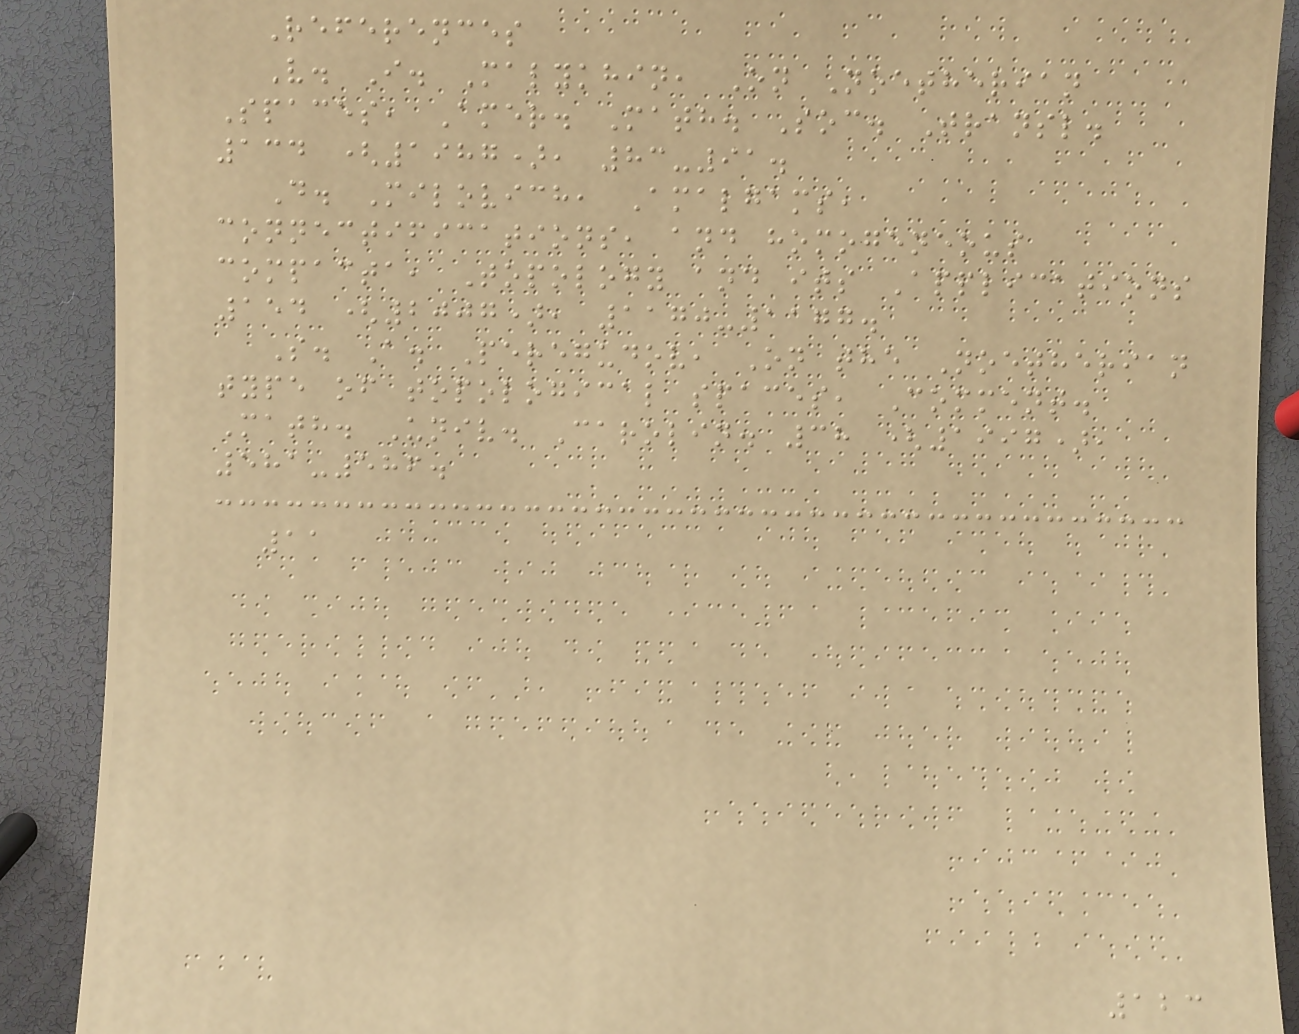References
V. I. Malykhin, On Noetherian
Spaces, Amer. Math. Soc. Transl.
134 (1987), 83-91.
D. Milovich, Amalgams,
connectifications, and homogeneous
compacta, Topology and its Applications
154 (2007), 1170-1177.
S. A. Peregudov, On the Noetherian
type of topological spaces, Comment.
Math. Univ. Carolin. 38 (1997),
581-586.
11
123
